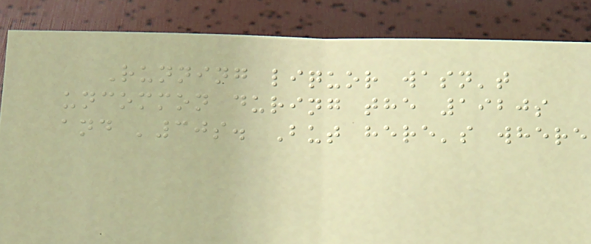Running liquor wasn't
uncommon during the 1920s
and '30s. But here's where
